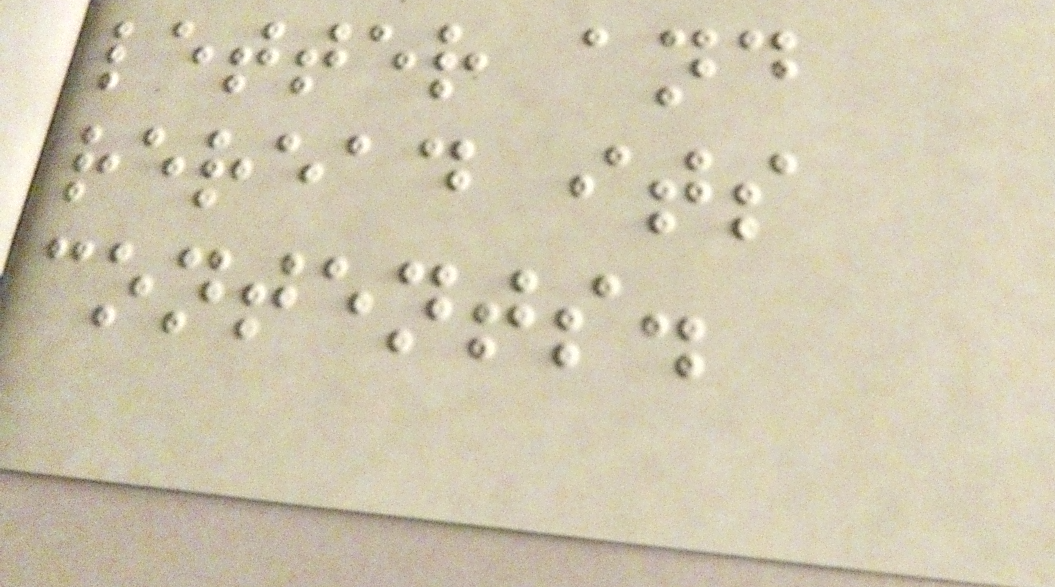letter and
reread its
contents.
